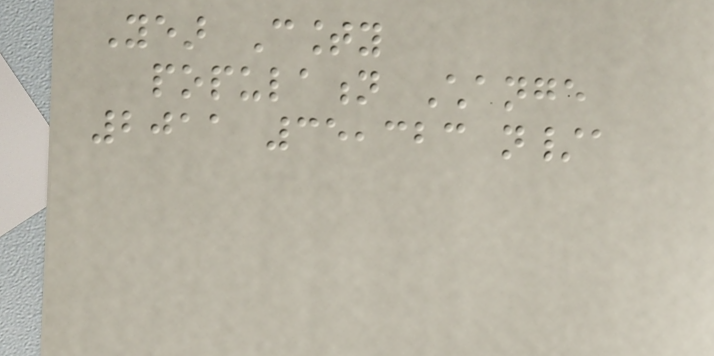Year County
population Change
2011 35,323 n/a
